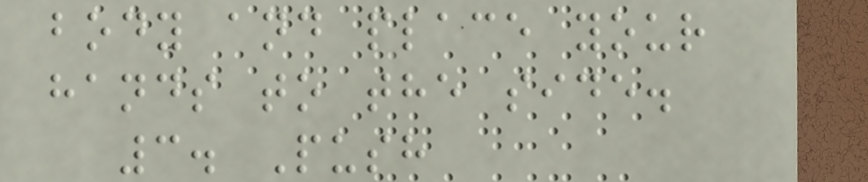body and place your
hands to the side.
3. Push
